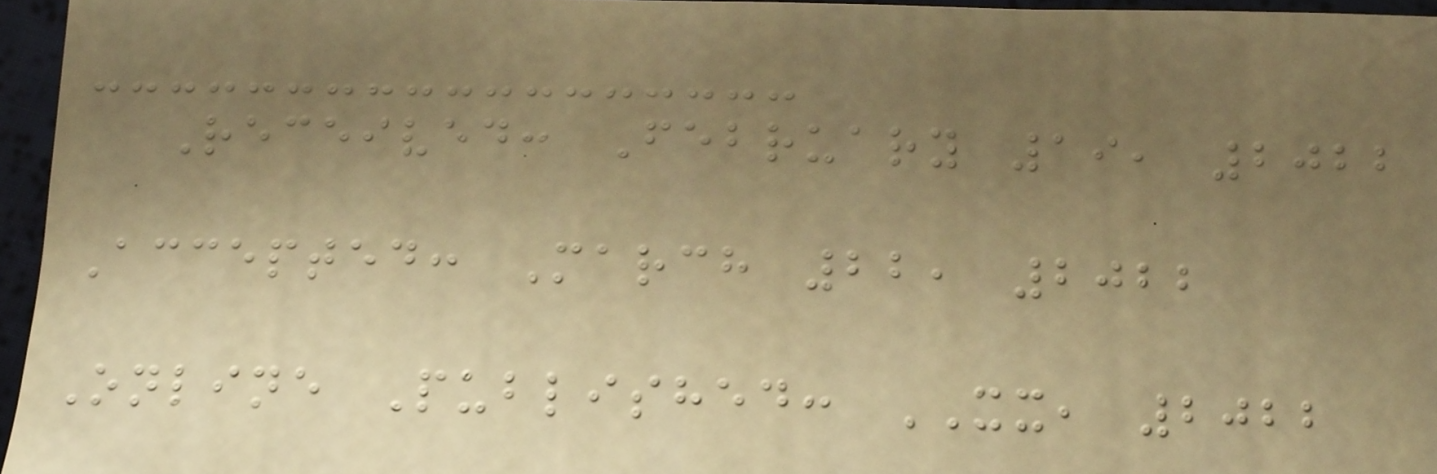Received: February 19, 2022
Accepted: March 22, 2022
Online Published: XX, 2022
